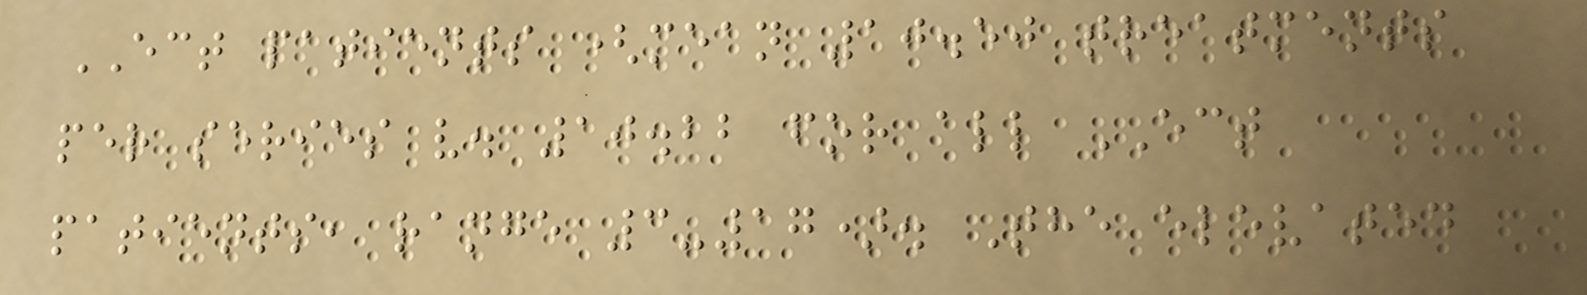ECT patients (mean 10.50 treatments
per series v. 10.22 for all ECT
patients, range 3-17). The elevated
